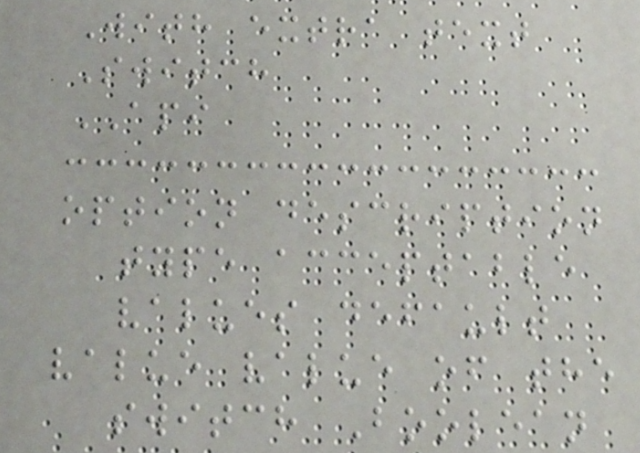With extra text
Switch
API
option description
type acceptable
values default
value value of the
switch Boolean
